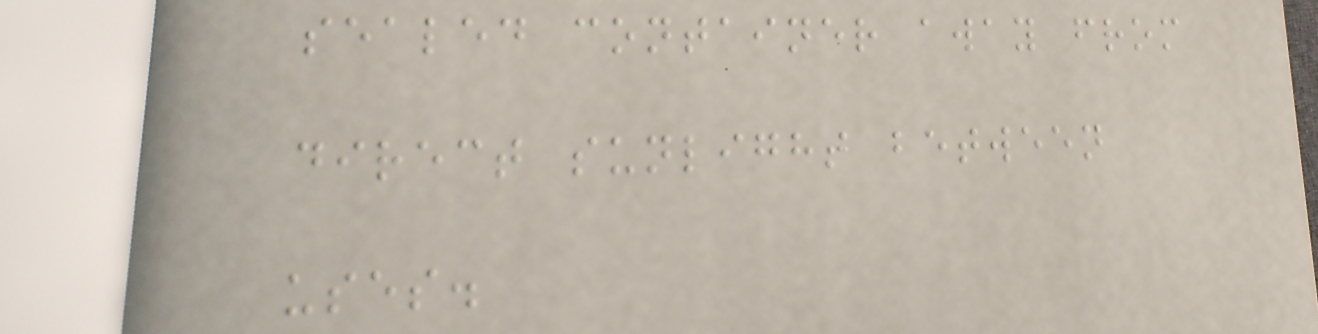sealed container away from
direct sunlight between
uses.
